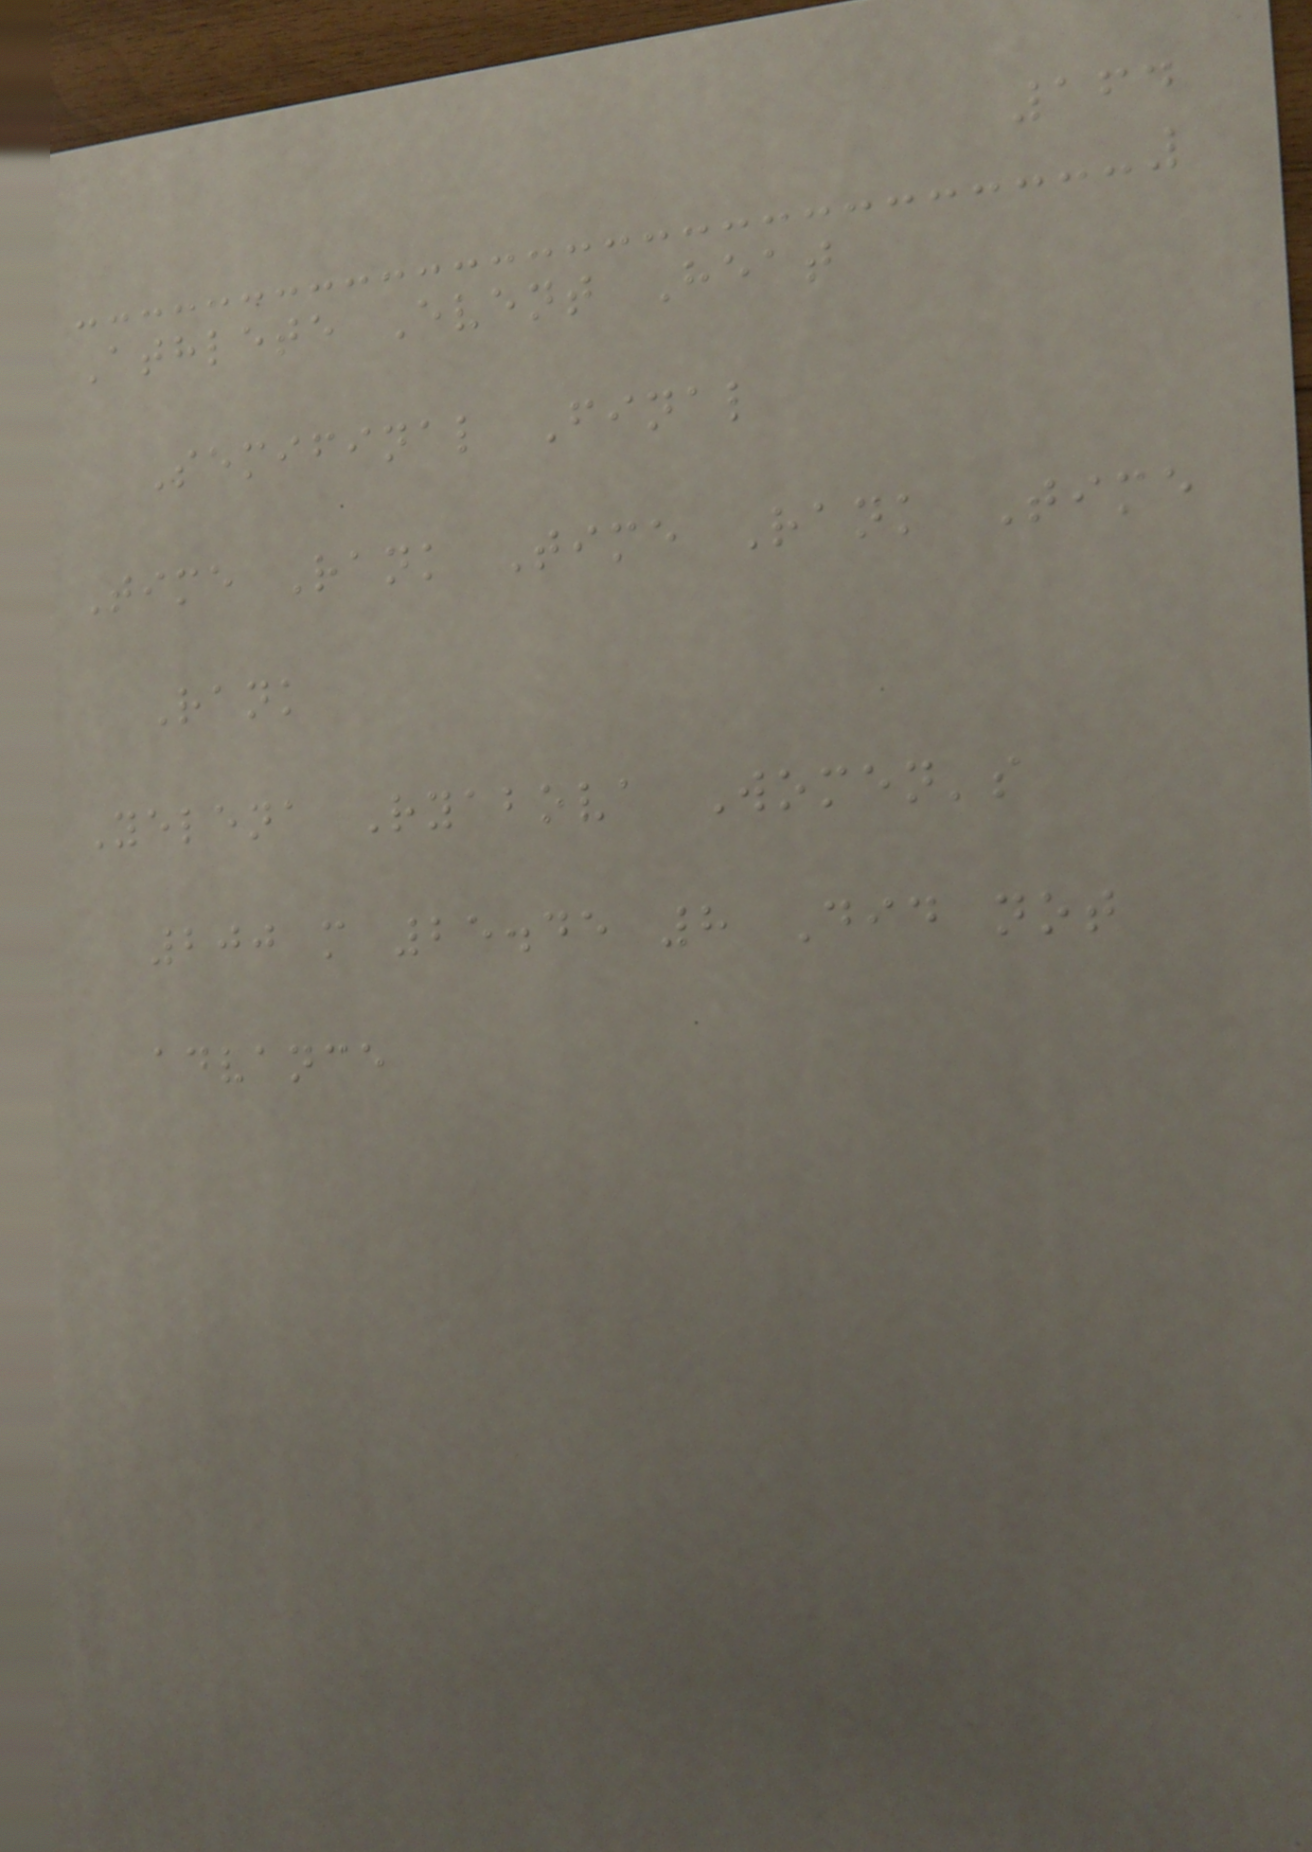164
Athlete Event Heat
Semifinal Final
Time Rank Time Rank Time
Rank
Yelena Ryabova Women's
200 m 25.45 8 Did not
advance
